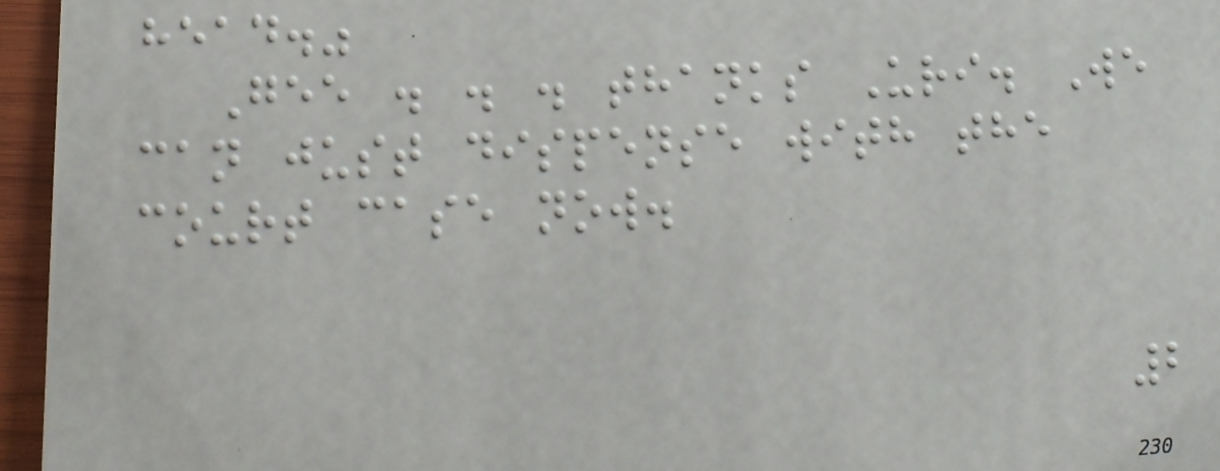head."
Gee . . . thanks Uri. We
can just dispense with the
court case now.
2
